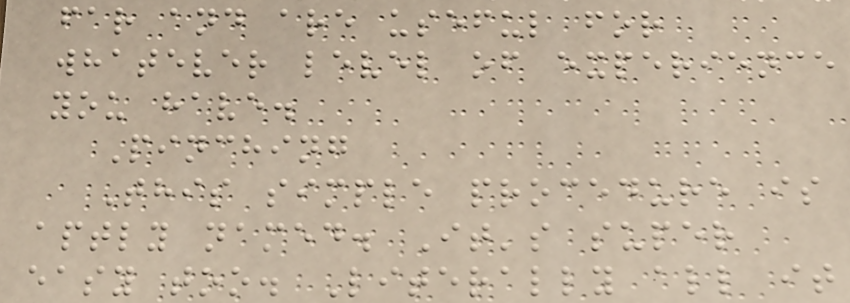far and are useful for
whatever level of experience
you have.
Pinching
This simple procedure is
aptly named. It's super
easy too. Literally all it
